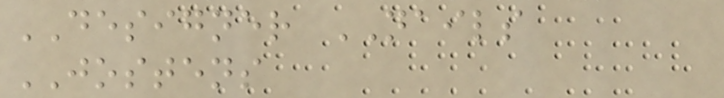DESIGNER NAILS
JOSTENS
